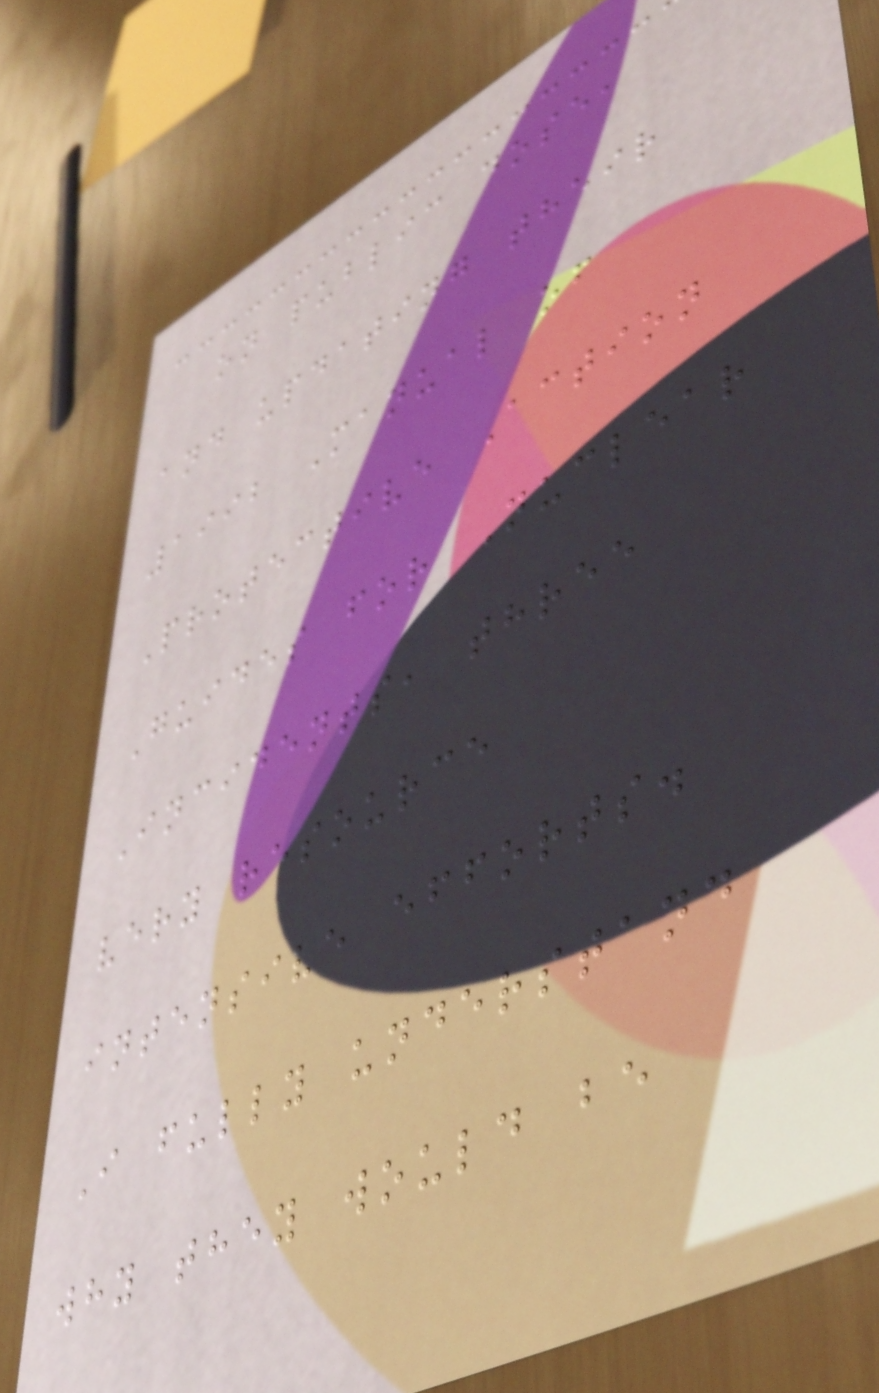on public dose,
and updating their
1992 Manual of
Protective Action
Guides for Nuclear
Incidents, three
very resource
intensive efforts.
I fully understand
why they would be
